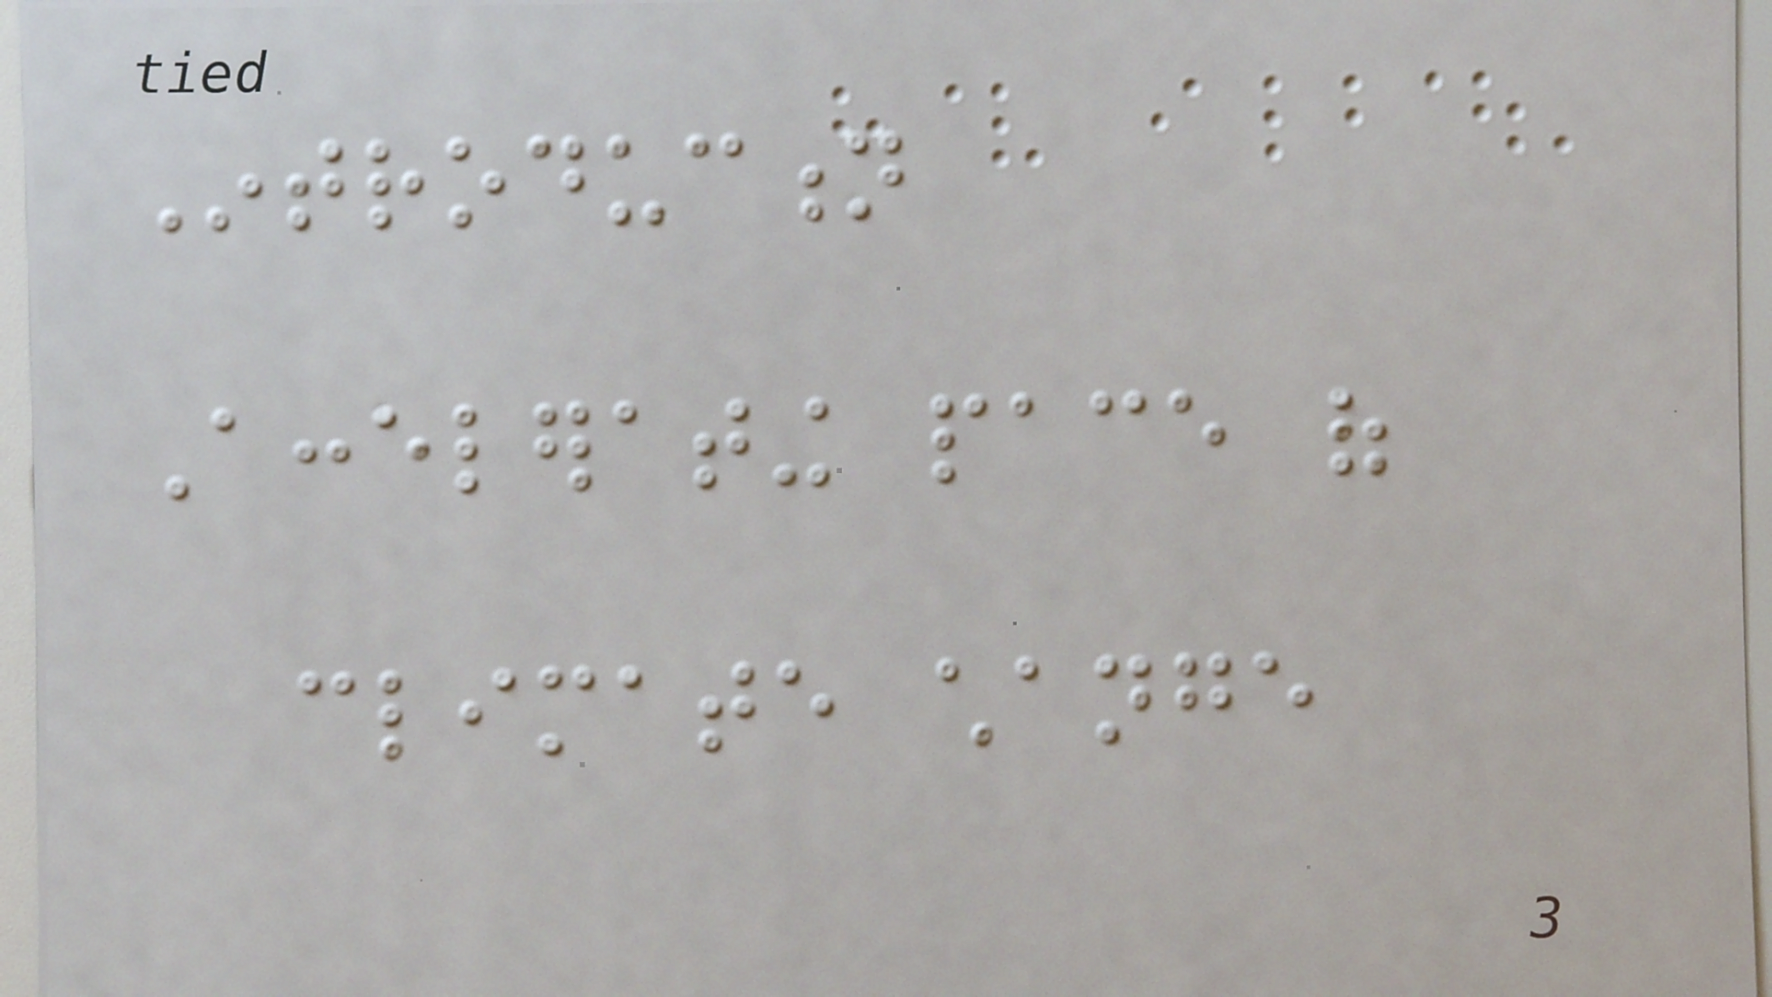Introduction
Accelerating pace of
climate change
